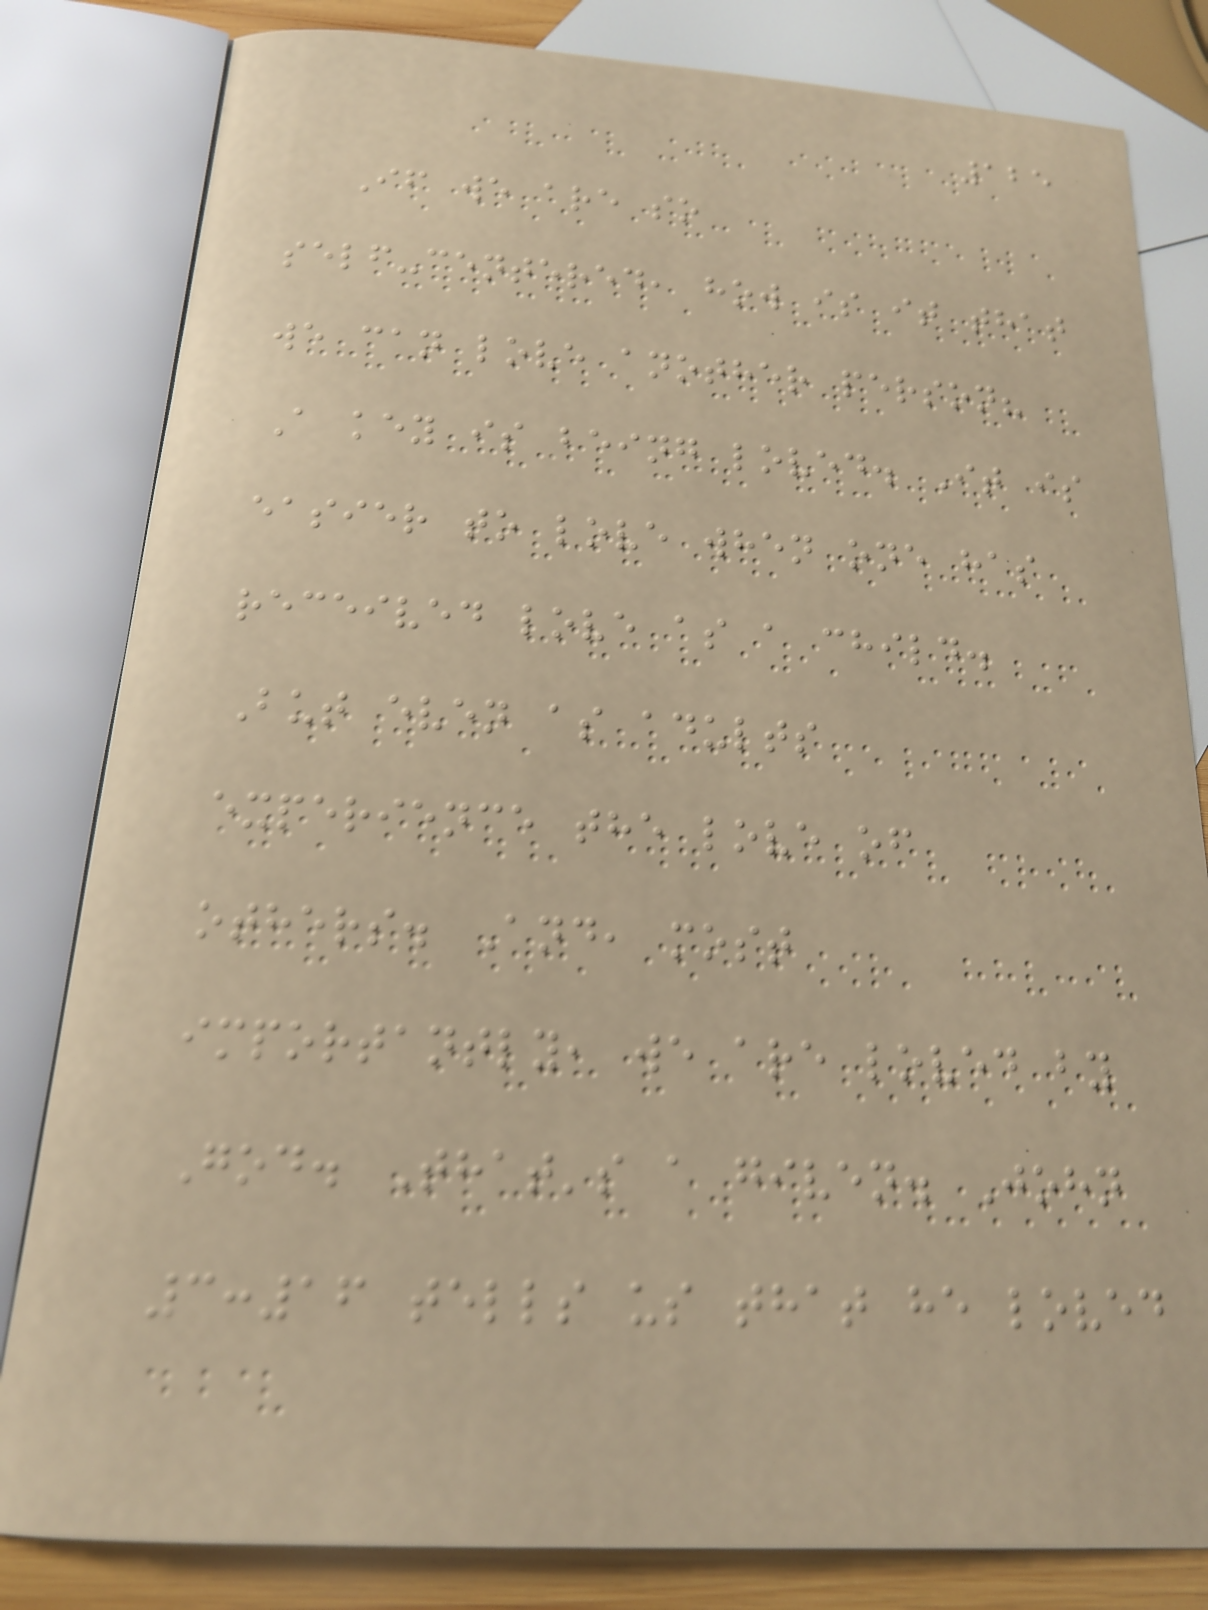125
If we are so
self-centered, how is it that
we can love another person?
A key is being loved. It is
easier to love when one has
received love as a child.
But even as adults
experience the love of
others. And, most
importantly, we are loved by
God. That's a given. John
3:16 tells us that he loved
